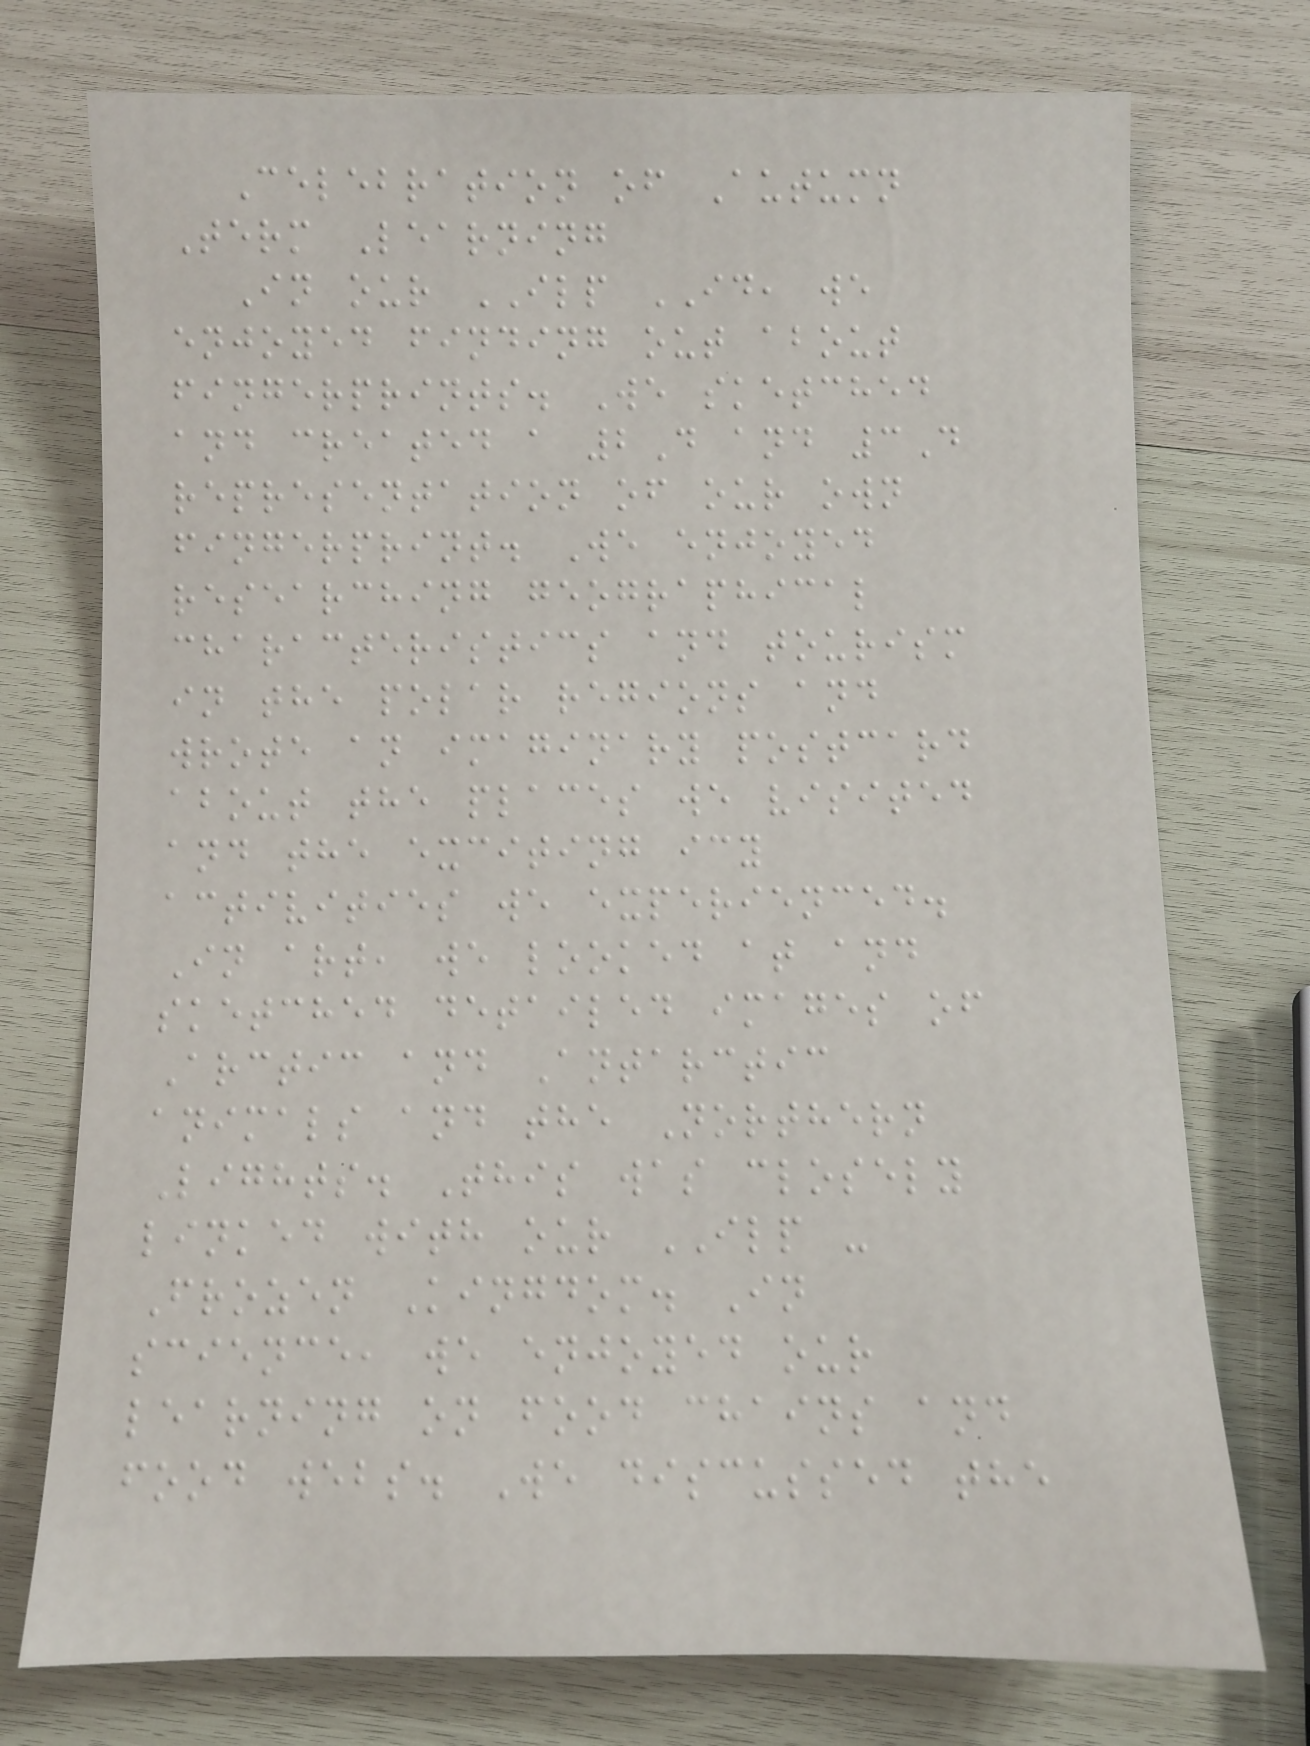Celebration of Autumn
Term Learning
In our ILP ID, we
enjoyed finding out about
fingerprints. We sketched
and created a 2D and 3D
representation of our own
fingerprint. We enjoyed
researching geographical
characteristics and tourism
in the polar regions and
wrote an imaginary postcard
about the places we visited
and the exciting icy
activities we experienced.
In art, we looked at and
sketched detailed images of
Arctic and Antarctic
animals and the Northern
Lights. This was closely
linked with our ILP -
Frozen Kingdom. In
science, we enjoyed our
learning on food chains and
food webs. We discussed the
